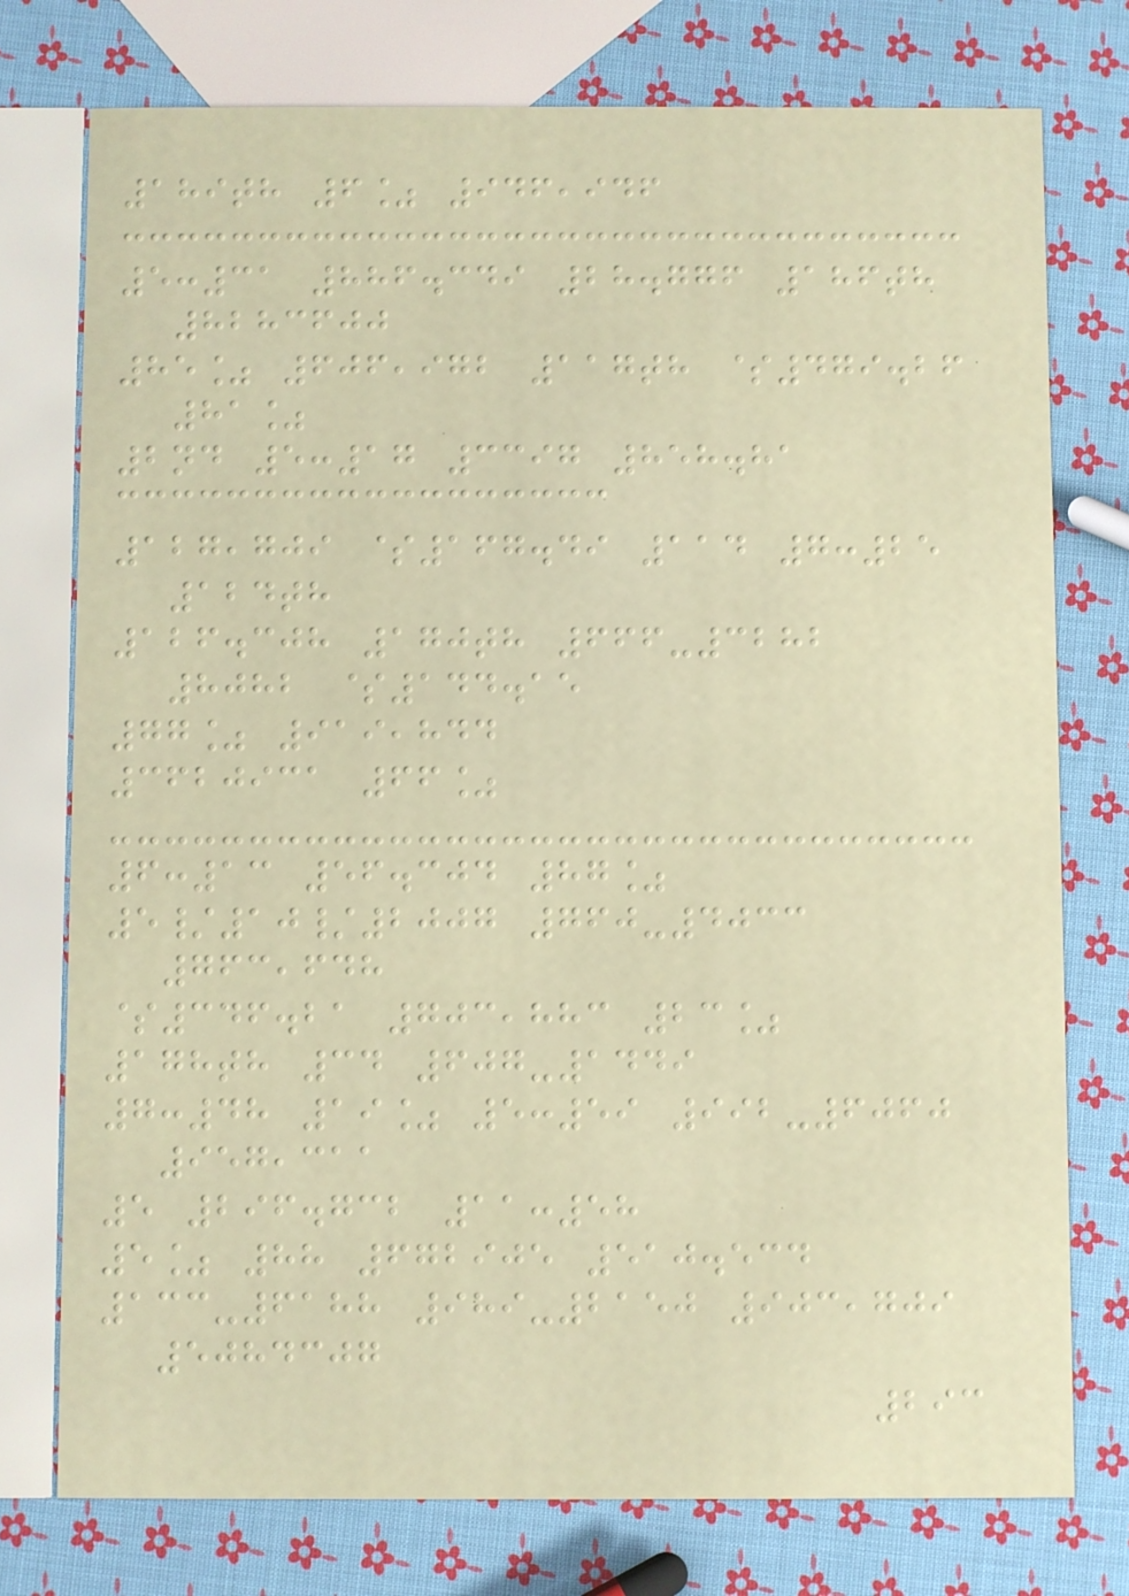189th 6% 946,946
5:31 886.349 28.776 186th
8283600
85% 606,972 117th $479.26
81%
2nd 5:17 3397 858.81
127,709 $167.49 114 7:25
124th
126.308 170th 666-3282
8082 $144.15
77% 919,844
3620931 66%
6:13 56.304 87%
5/10/2007 760-4033
763,648
$346.21 703,883 23%
178th 34 607-1449
7:48 19% 5:59 992-6060
957,311
5 296.732 11:58
5% 88 672905 510.534
133-6188 989-2150 903,709
5084307
293
